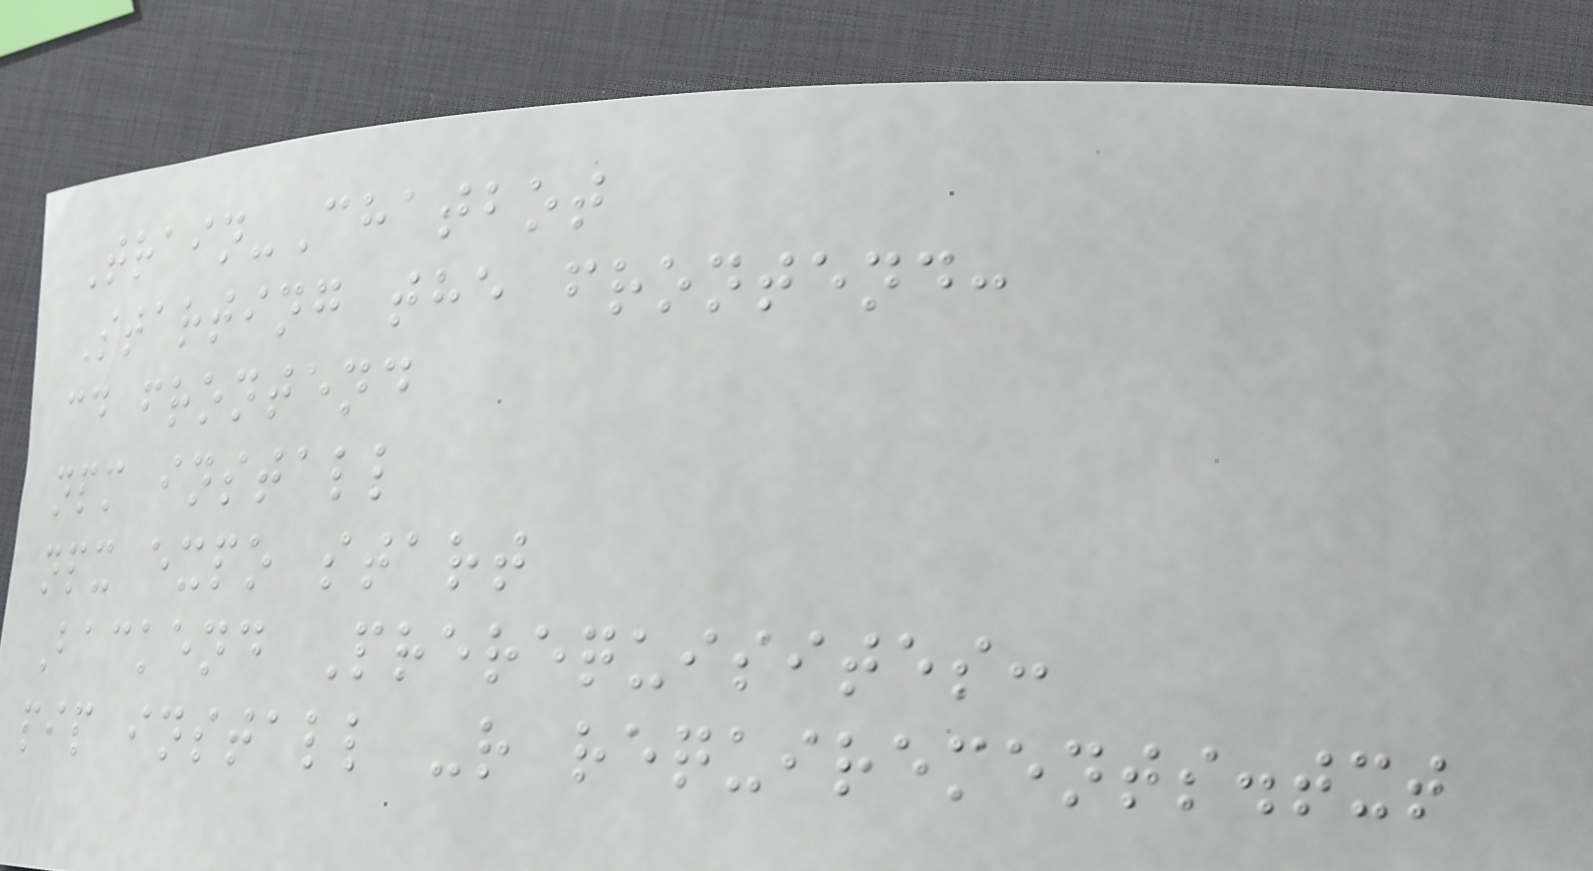Train-Chatbot
Starting the frontend:
cd frontend
npm install
npx expo start
Backend Prerequisites:
pip install -r requirements.txt
